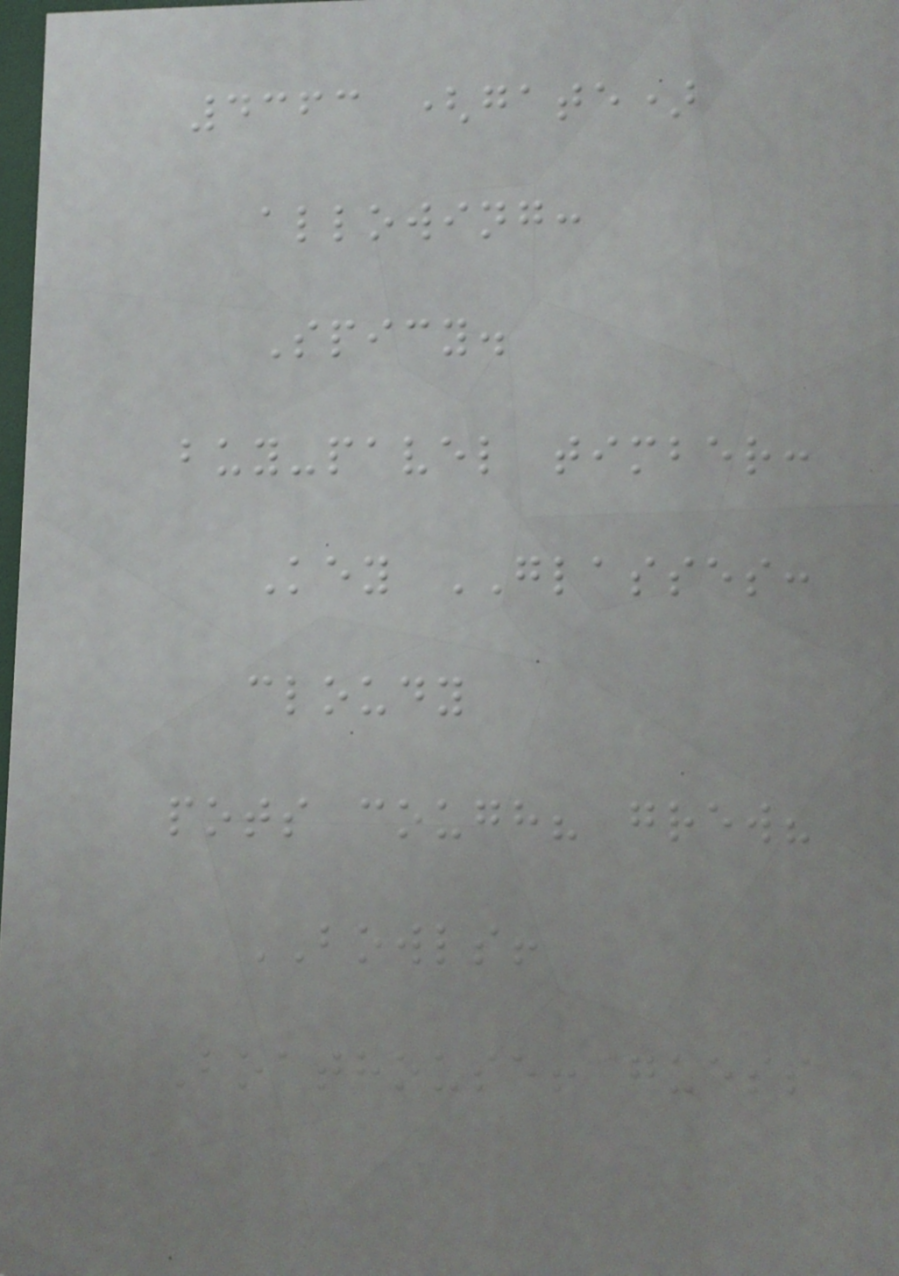4363 (gate)
allowing:
Spicy.
buy-pavel timber:
Key GLASSES:
cloudy
pots cough? grew?
BOWLS!
Boathouse! guess
